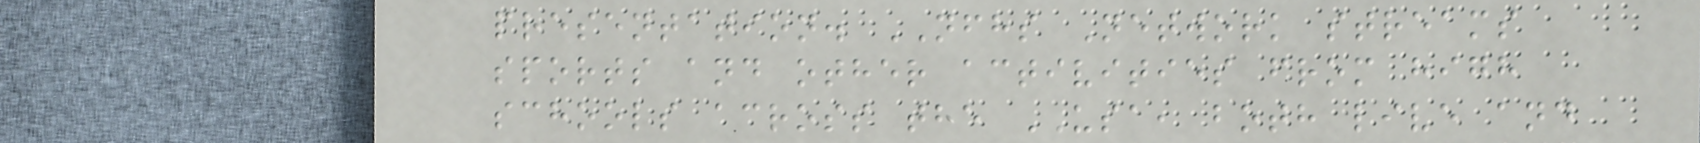presentation. NFHS Network streams
sports and other activities from high
schools across the USA, both live and
